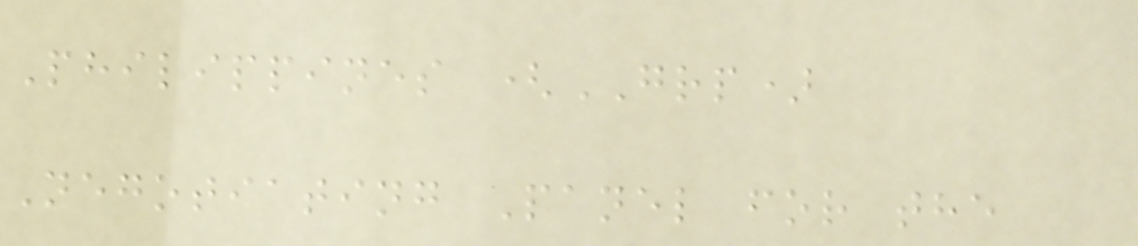Philippines (GRP)
Negotiating Panel for the
